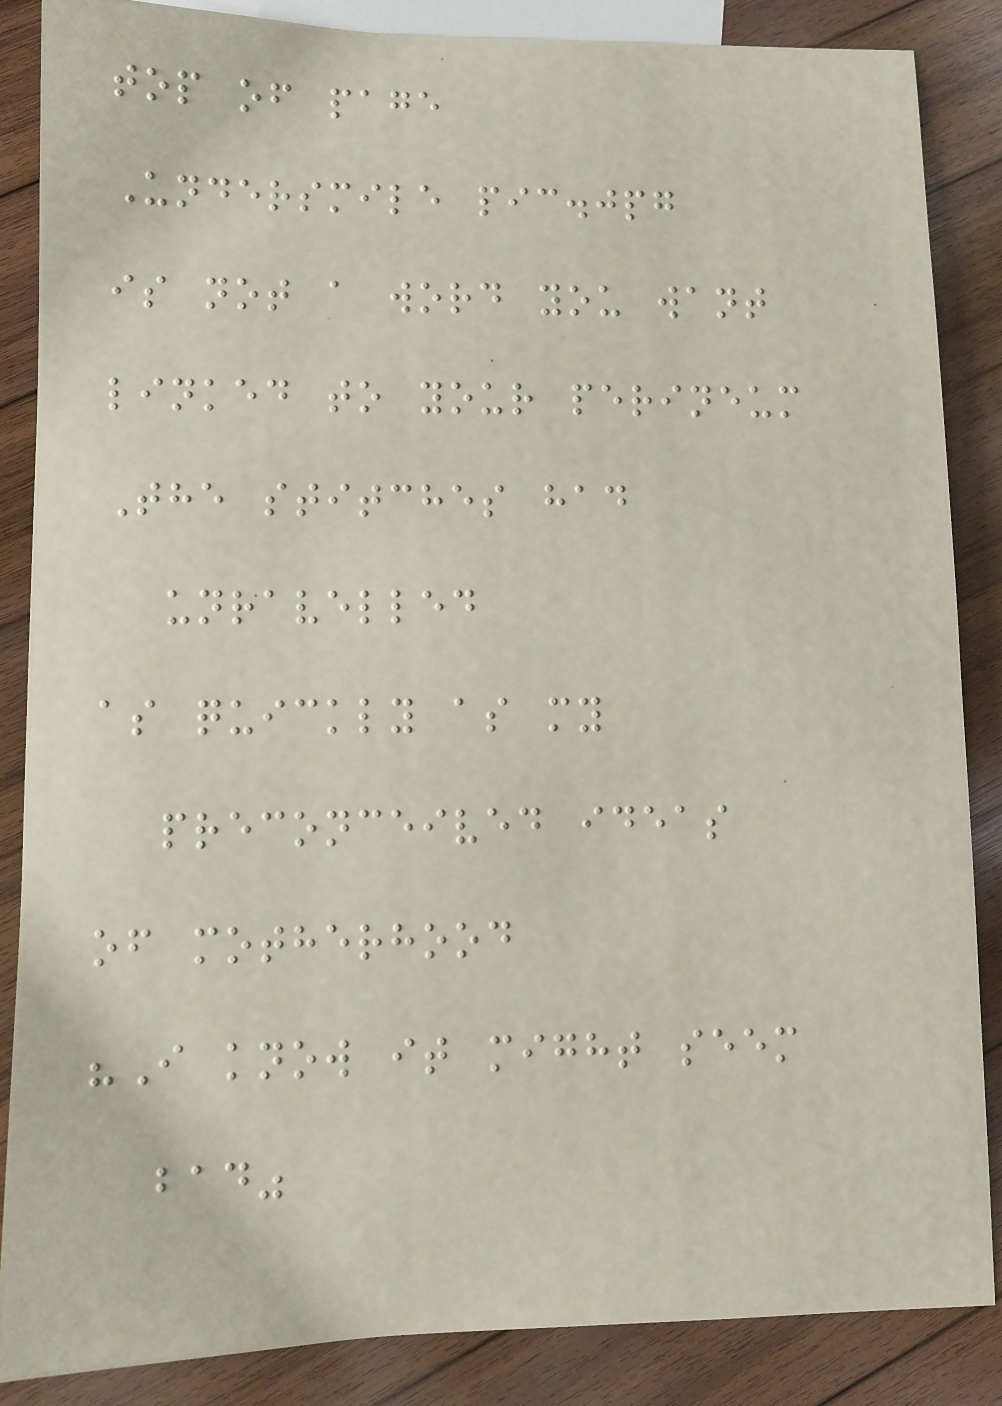top of page
Undersmile pic.jpg
is not a word you want
linked to your perineum
The stitches had
unravelled
as quickly as my
preconceived ideas
of motherhood
"I know it might seem
bad"
